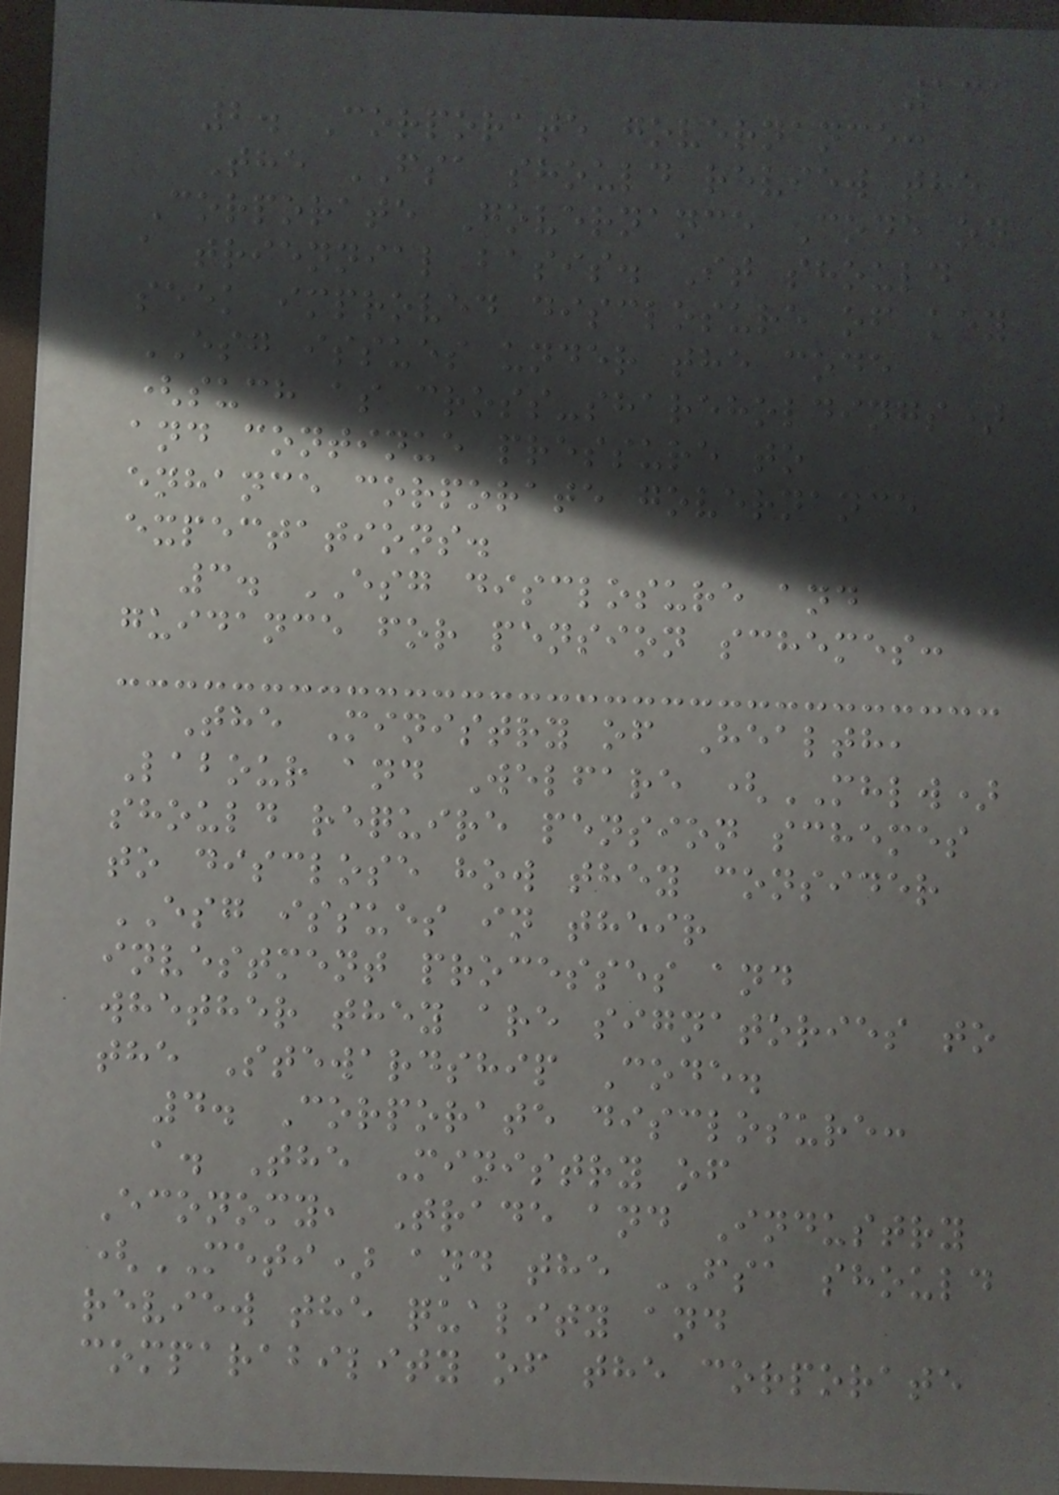131
2. Corporate governance:
The FSA should review the
Corporate Governance Code on
a triennial basis. It should
seek improved disclosure of key
ESG issues under the code
(such as cross-shareholdings)
and continue pressure to
enhance corporate governance
expectations.
3. ESG disclosure and
guidance for pension schemes:
The Ministry of Health,
Labour and Welfare (MHLW)
should require pension schemes
to disclose how they consider
ESG issues in their
investment processes and
whether they are signatories to
the Stewardship Code.
4. Corporate disclosure:
a. The Ministry of
Economy, Trade and Industry
(METI) and the FSA should
review the quality and
comparability of the corporate
